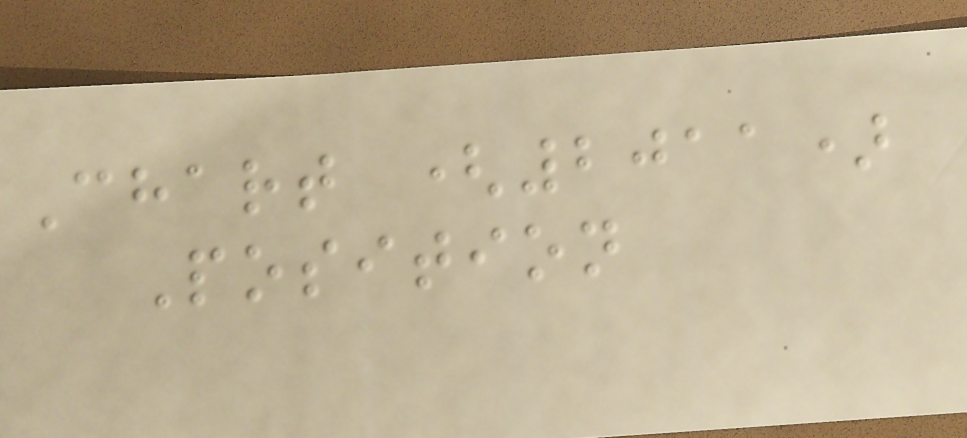Chart (2011)
Position
